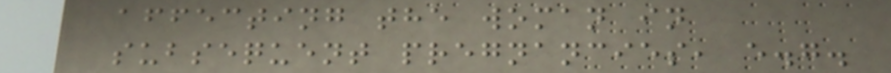affecting the woman in
subsequent pregnancies, e.g.
